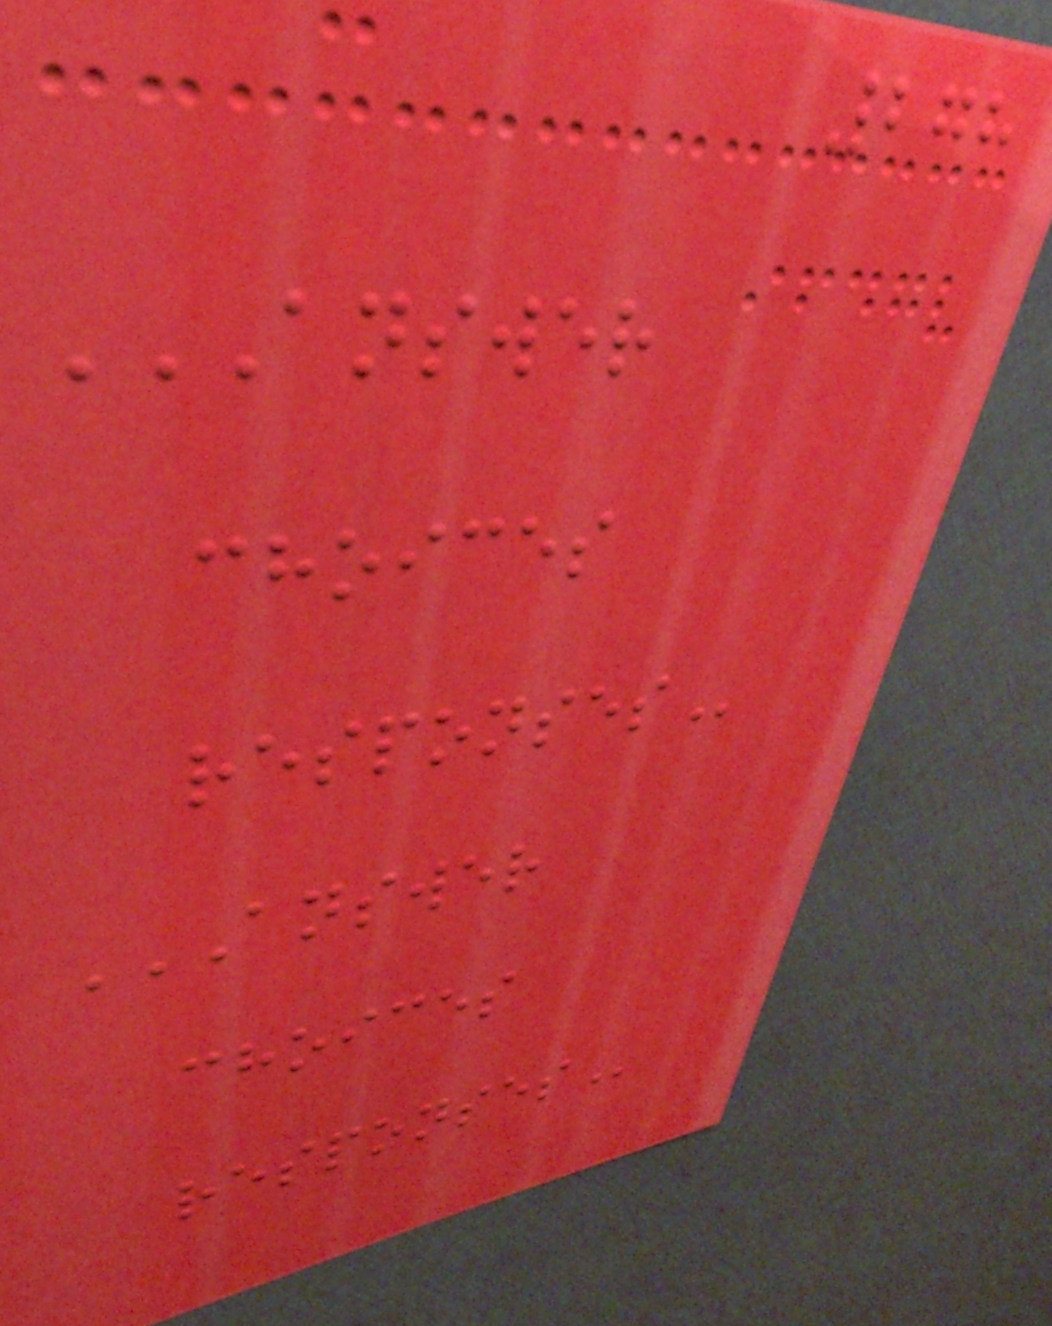278
ANSWER
CHOICES
RESPONSES
ANSWER
CHOICES
RESPONSES
